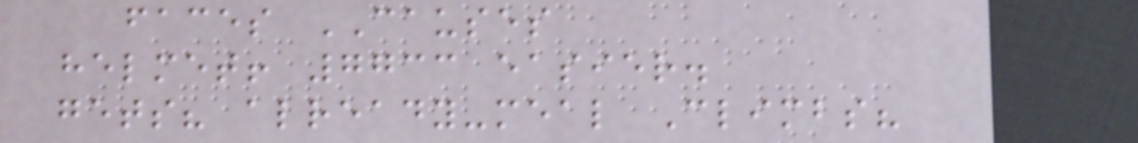faces CAUSES
helmet! 7733 easier.
gets? already-meal Climbs?
